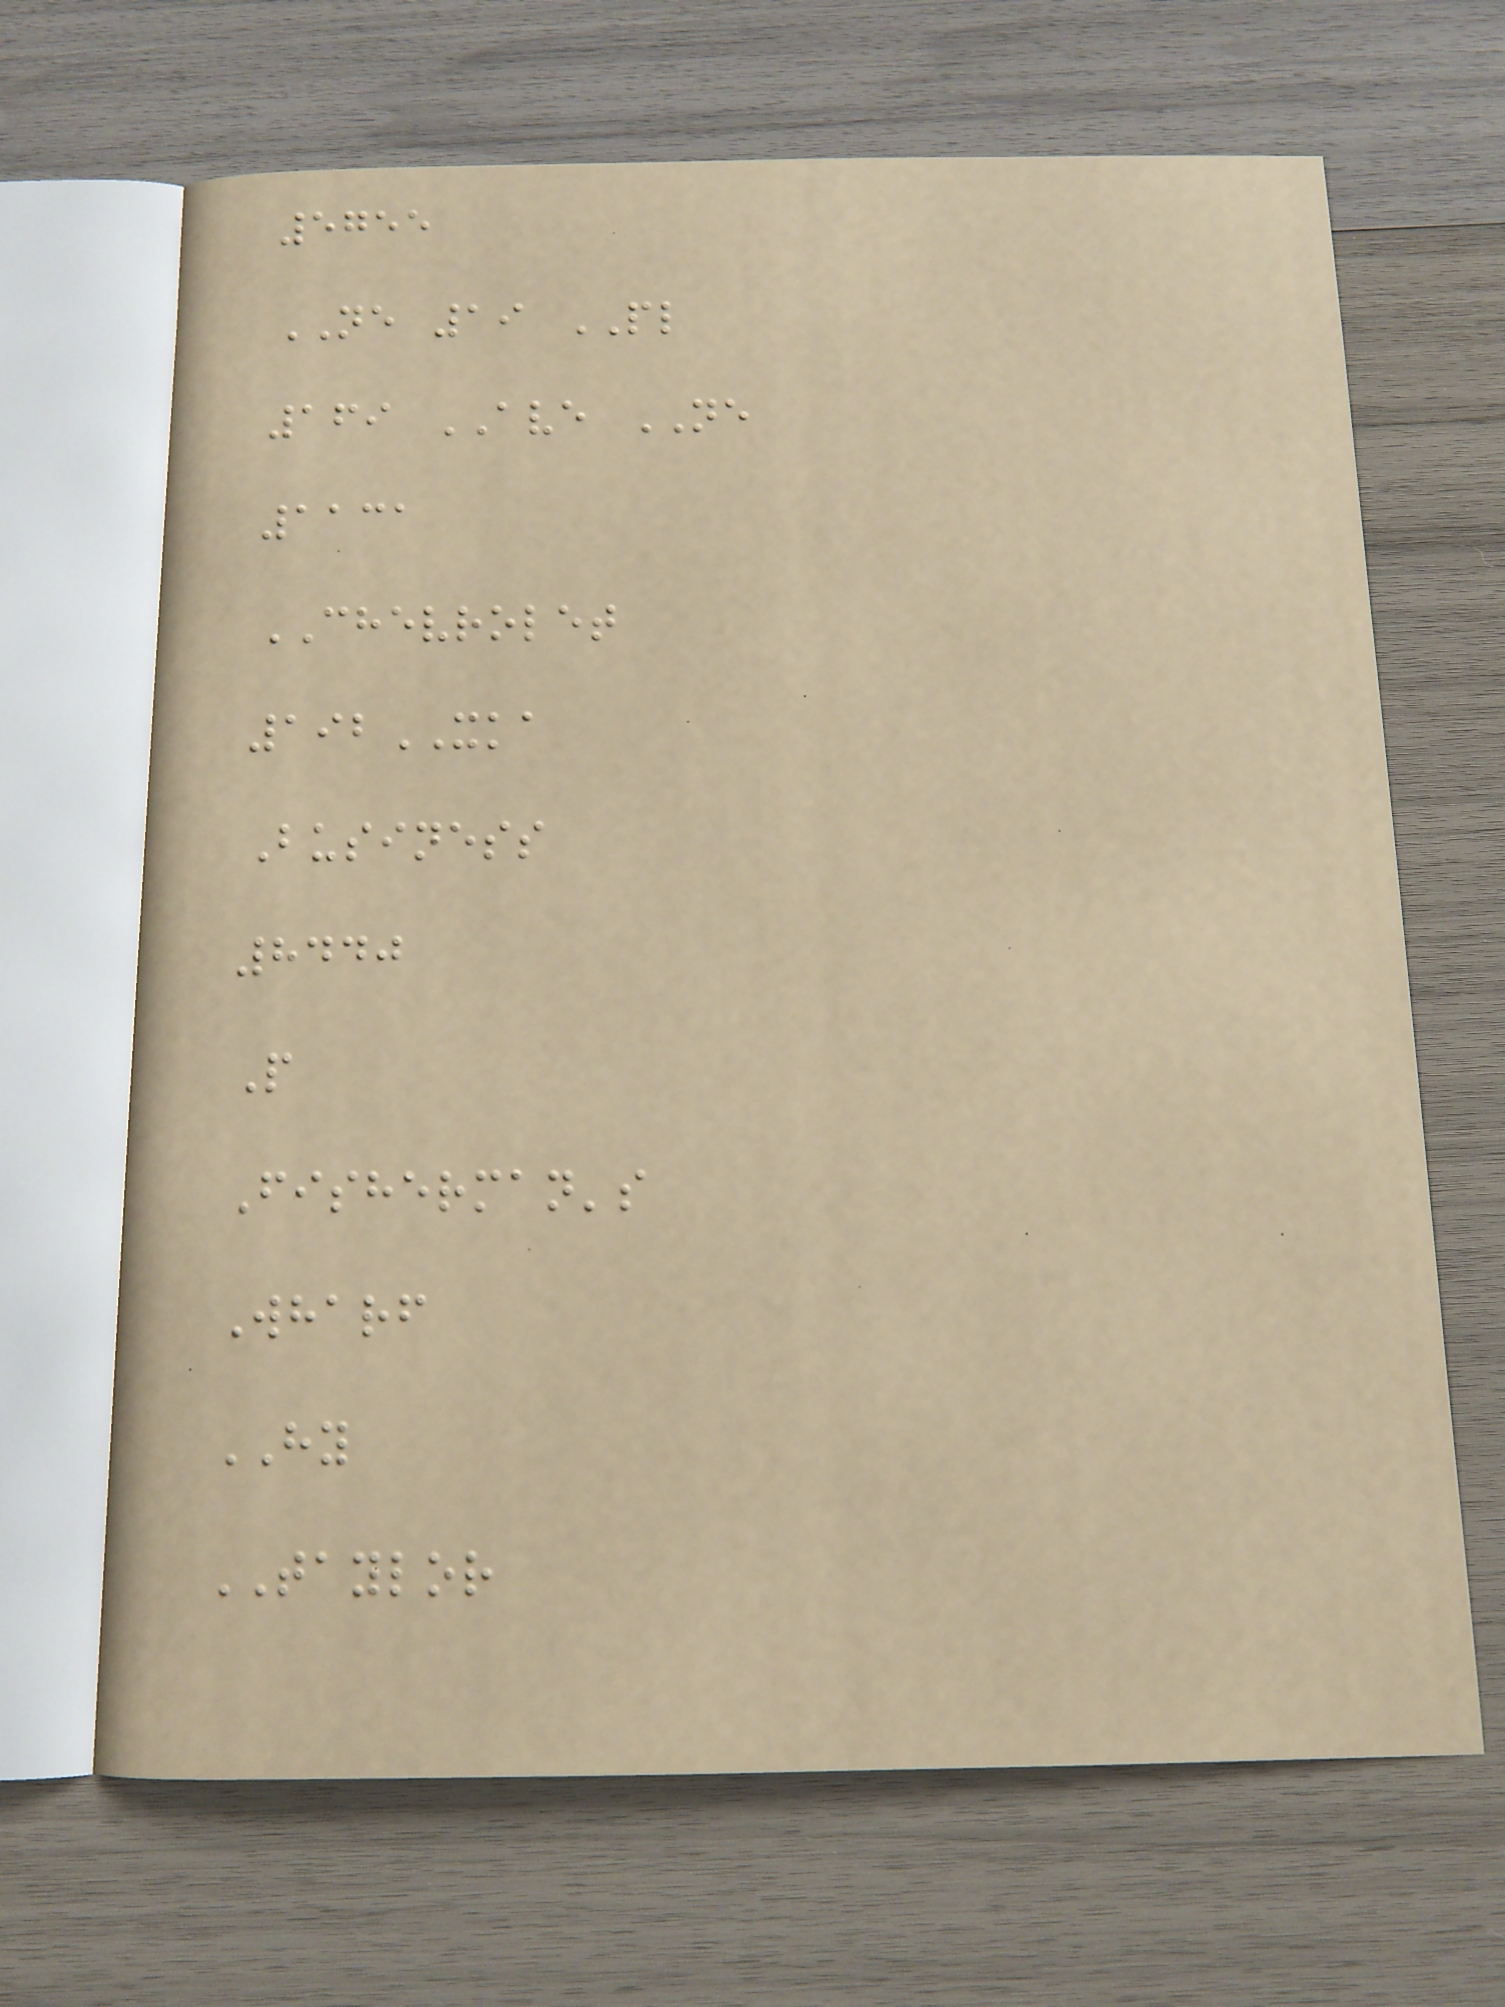5755
NE 19 PL
169 AVE NE
1131
CHEVROLET
192XKA
Business
8440
P
Fisherman's
Wharf
HY
TAYLOR
